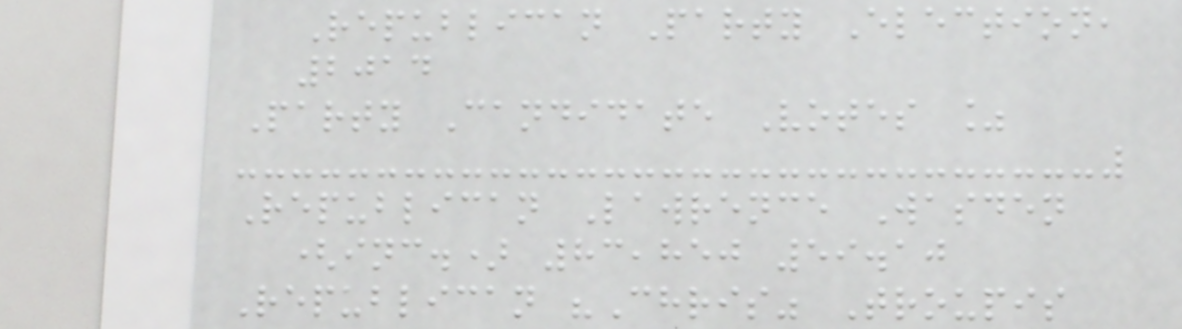Republican Party Election,
2014
Party Candidate Votes %
Republican Lawrence Wasden
(inc.) 83,850 59.10
Republican "Chris" Troupis
